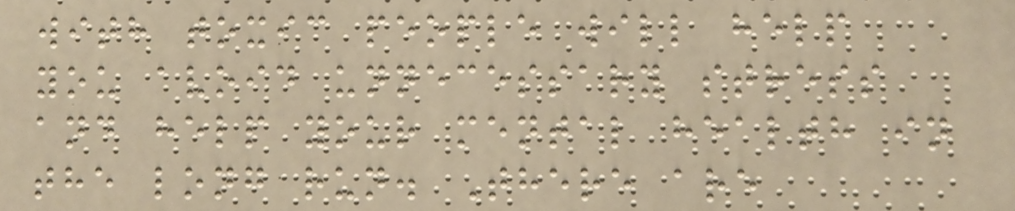with toxic people will help
you avoid unnecessary stress
and help your mental health in
the long run. There are
